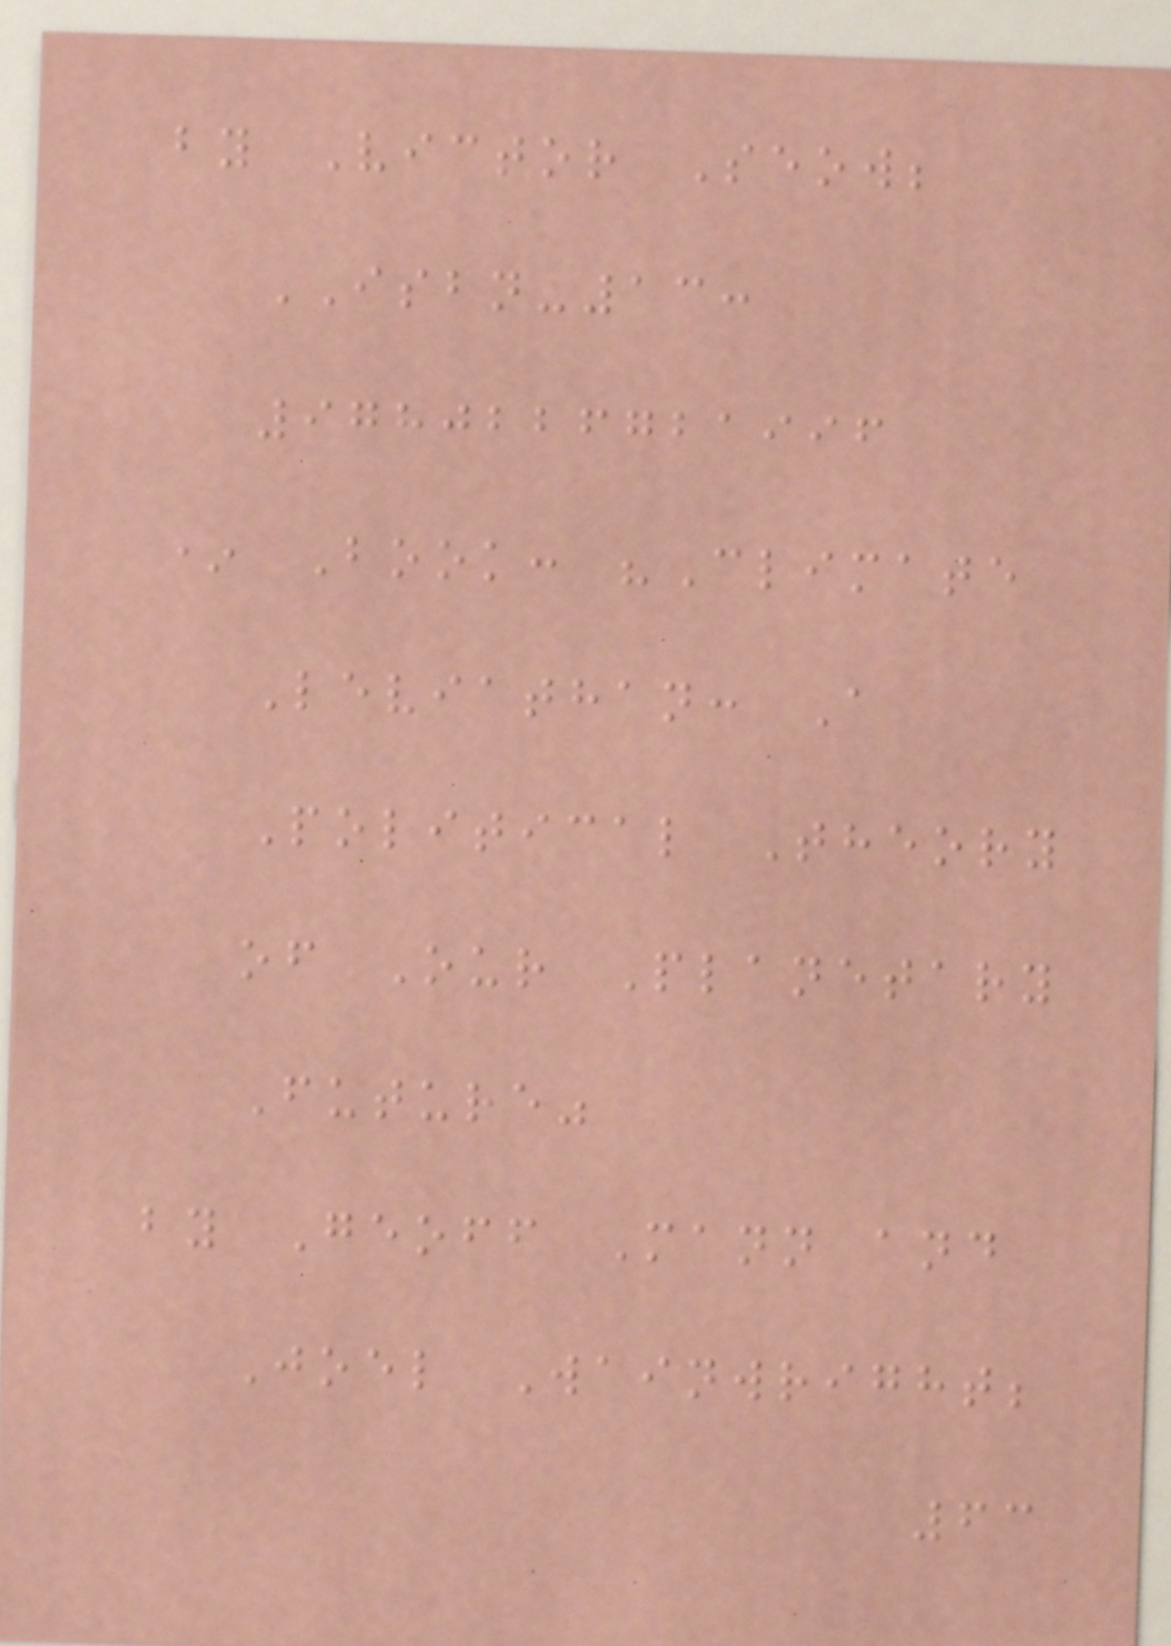by Victor Seow;
ISBN-13:
9780226721996
* Book: "Climate
Leviathan: A
Political Theory
of Our Planetary
Future"
by Geoff Mann and
Joel Wainwright;
63
